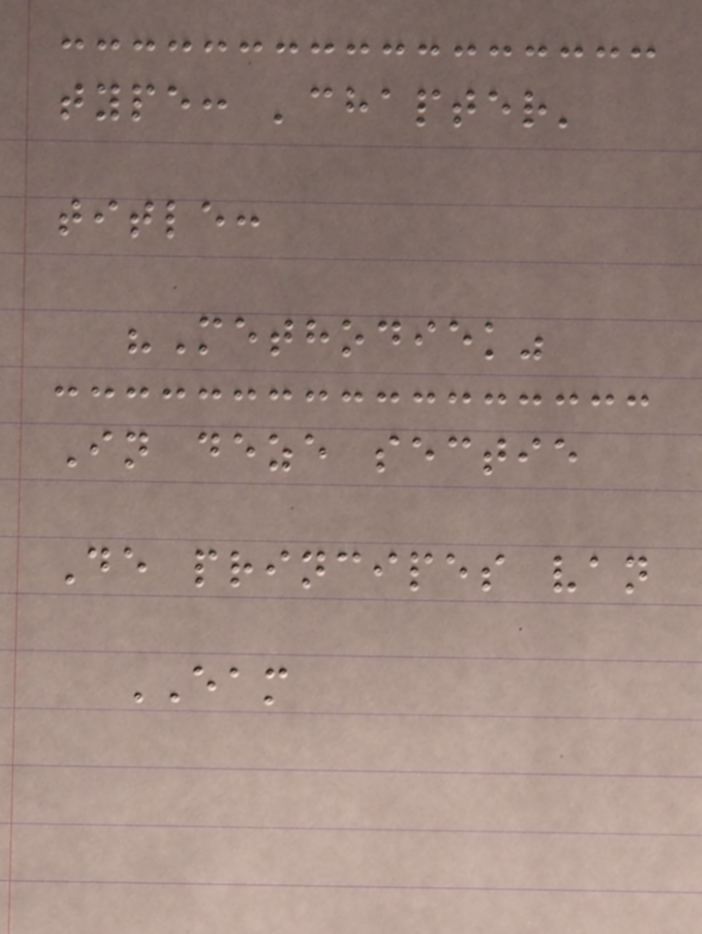type: 'chapter'
title:
"Methodiek"
In deze sectie
De principes van
EAM
